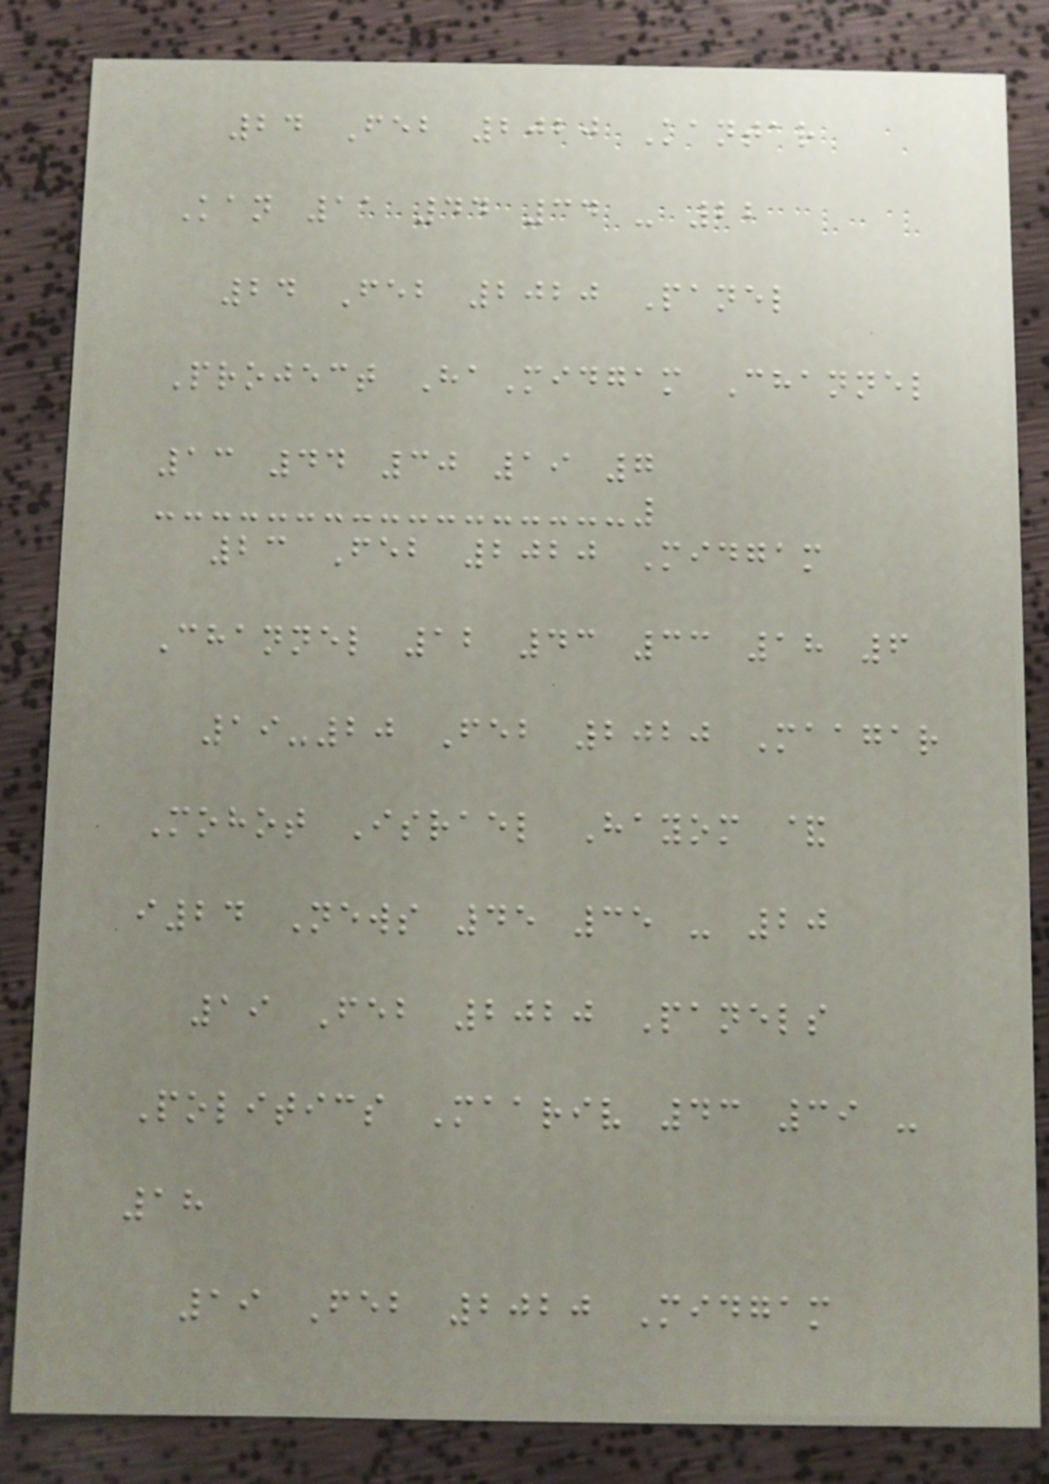24 Feb 2020 Kantar
Kan 11 44 34 - 22
24 Feb 2020 Panel
Project HaMidgam Channel
13 44 30 19 7
23 Feb 2020 Midgam
Channel 12 43 33 18 6
19-20 Feb 2020 Maagar
Mohot Israel Hayom &
i24 News 45 35 - 20
19 Feb 2020 Panels
Politics Maariv 43 39 -
18
19 Feb 2020 Midgam
